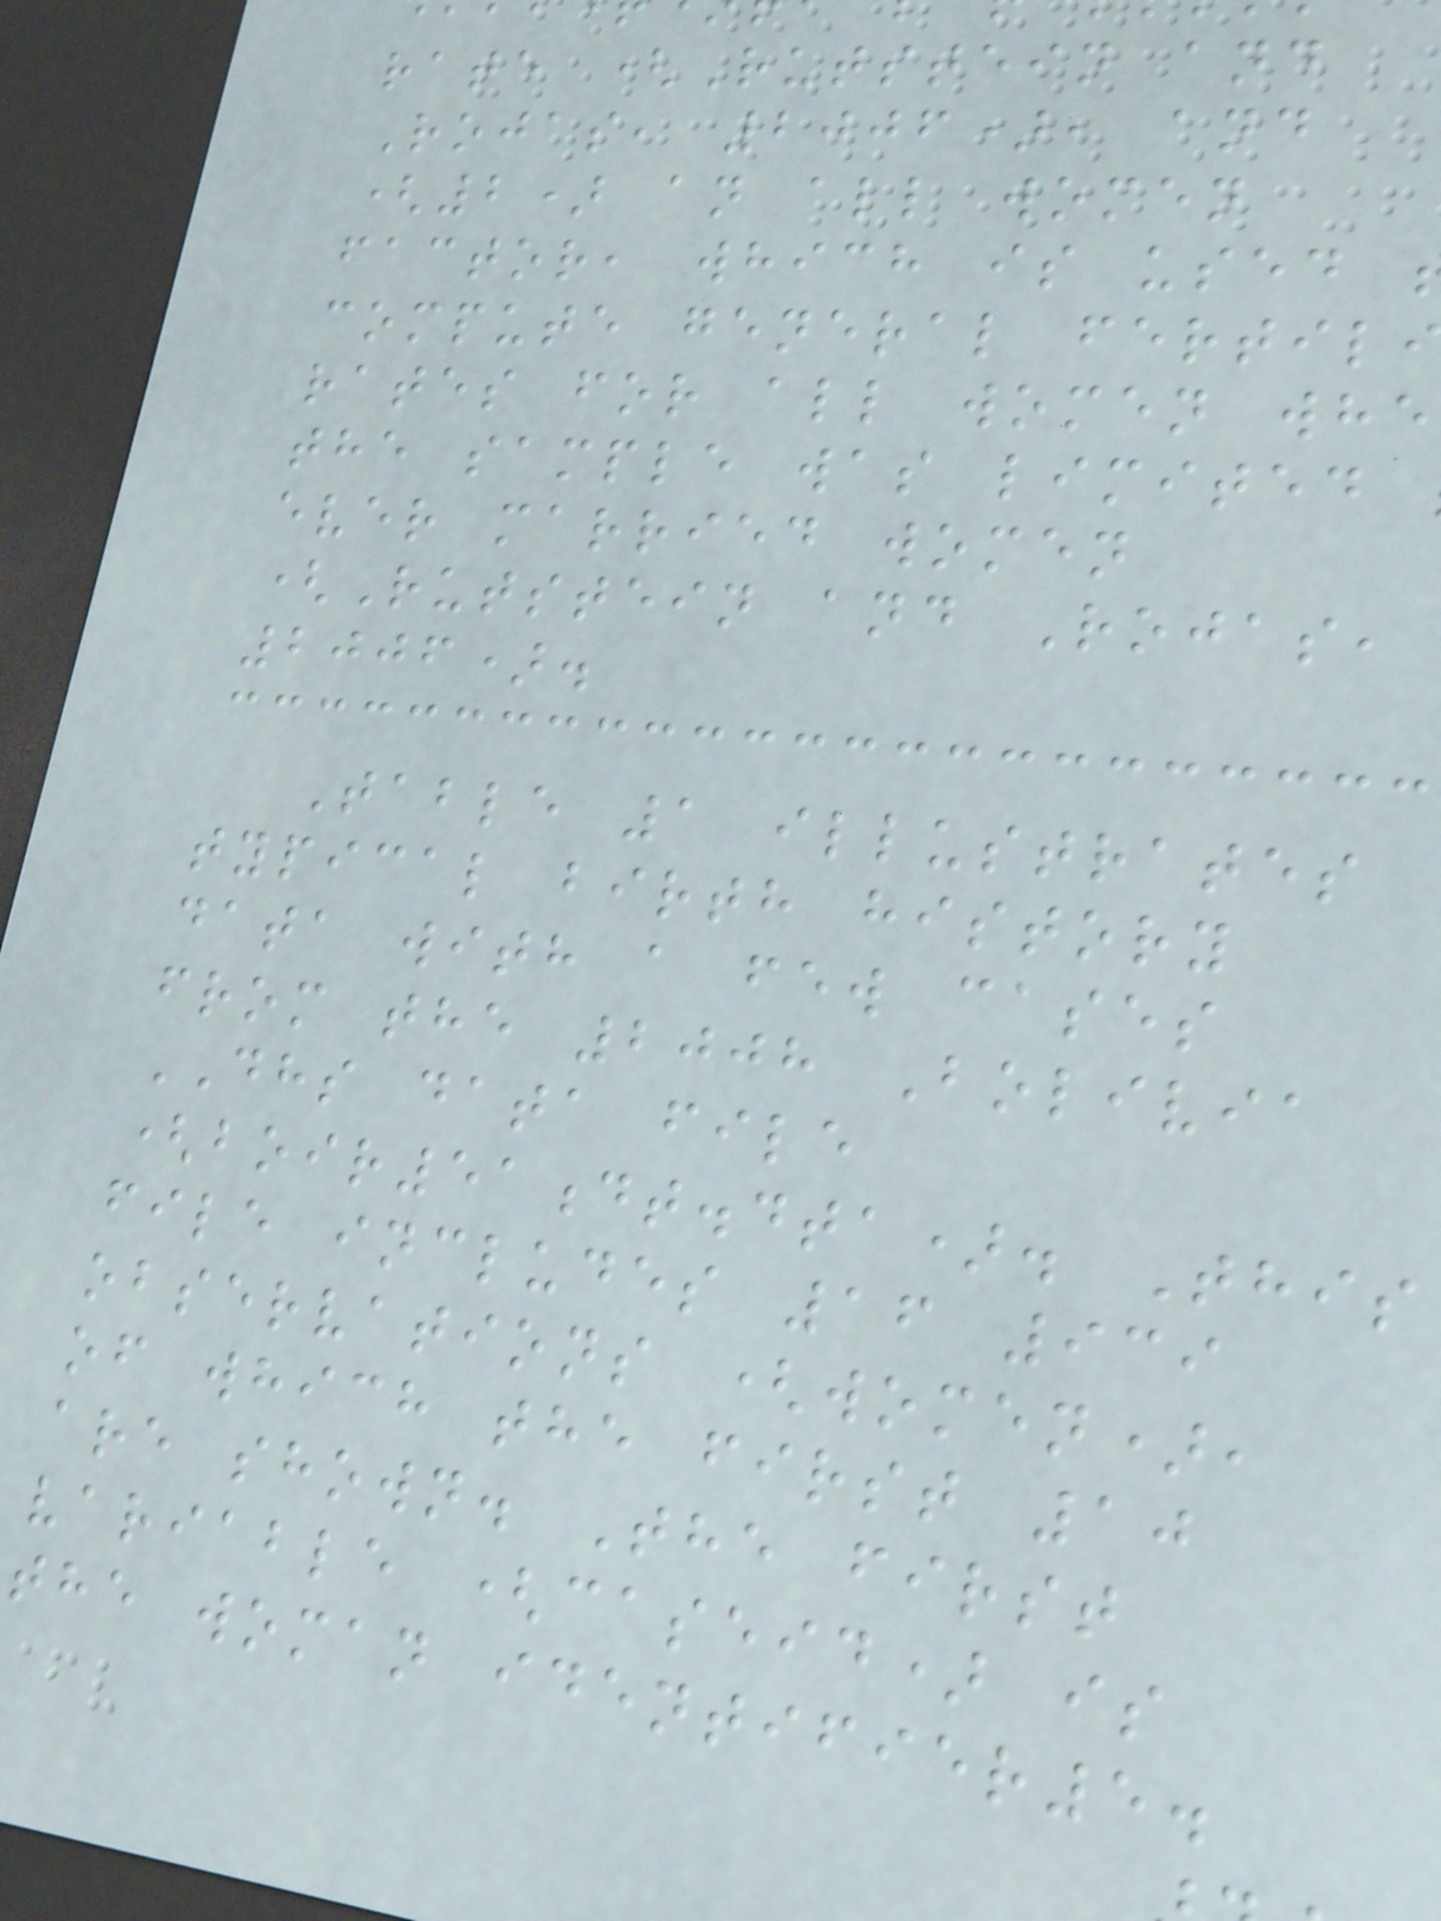rate (Rutstein and
Rojas, 2006), and
(2) an all women
factor, which is used
compute general fertil
rates for all women whe
the sample was limited
ever married women
(Rutstein and Rojas,
2006).
Table 1 illustrates
typical birth history
data with a few cases
from the 2008 Bolivia
DHS data file
(boir51dt.dta). This
file includes 16 939
observations (women),
of which the first 10
are shown. The first
variable (caseid) is
the woman identifier5.
